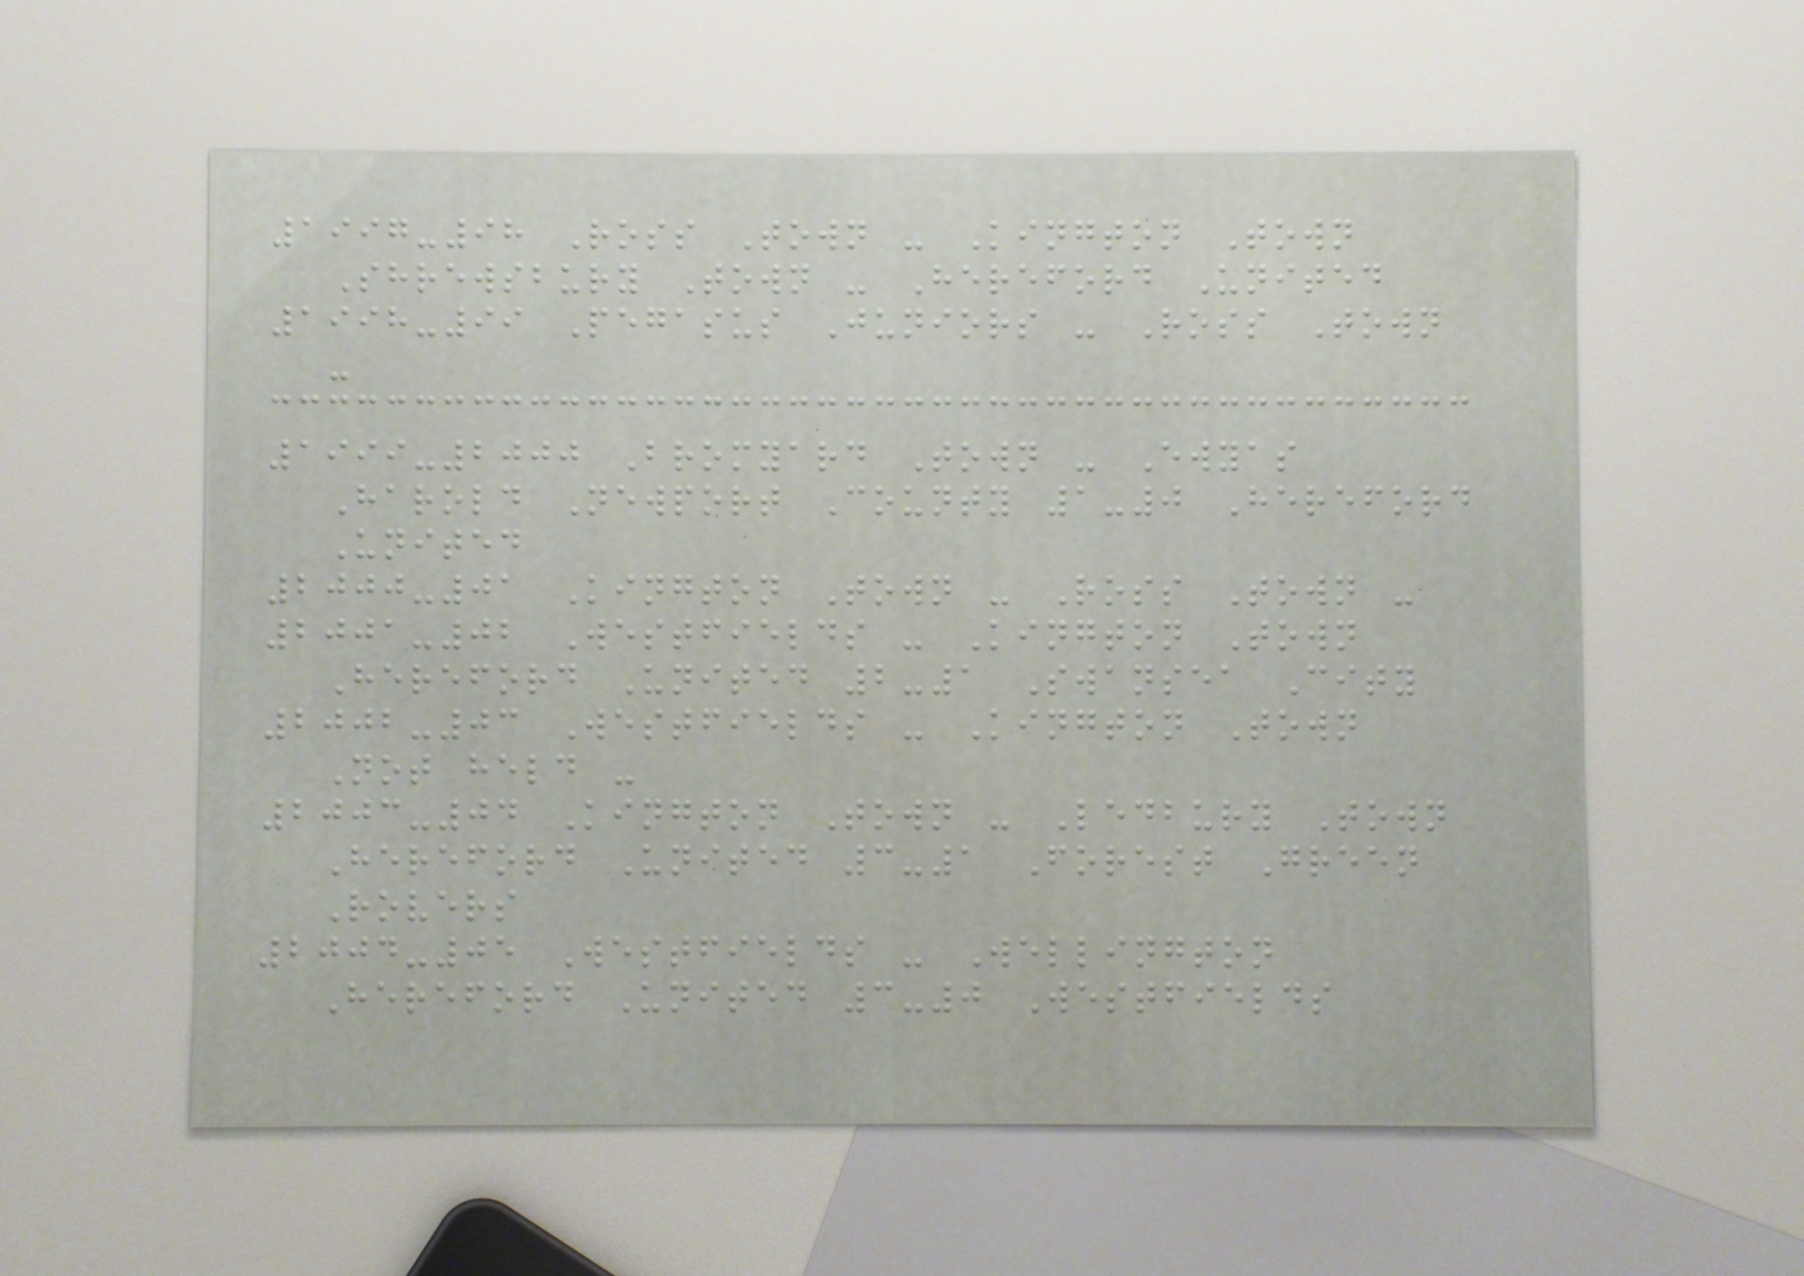1997-98 Ross Town - Kington Town
Shrewsbury Town - Hereford United
1998-99 Pegasus Juniors - Ross Town
-
1999-2000 Bromyard Town - Ewyas
Harold Newport County 1-0 Hereford
United
2000-01 Kington Town - Ross Town -
2001-02 Westfields - Kington Town
Hereford United 2-1 Swansea City
2002-03 Westfields - Kington Town
Not held -
2003-04 Kington Town - Ledbury Town
Hereford United 3-1 Forest Green
Rovers
2004-05 Westfields - Wellington
Hereford United 3-0 Westfields
